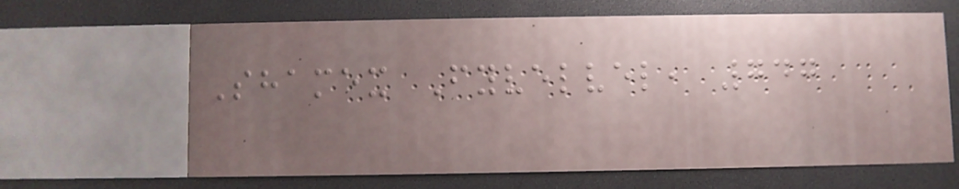Shamex Fyvelvel, 747
